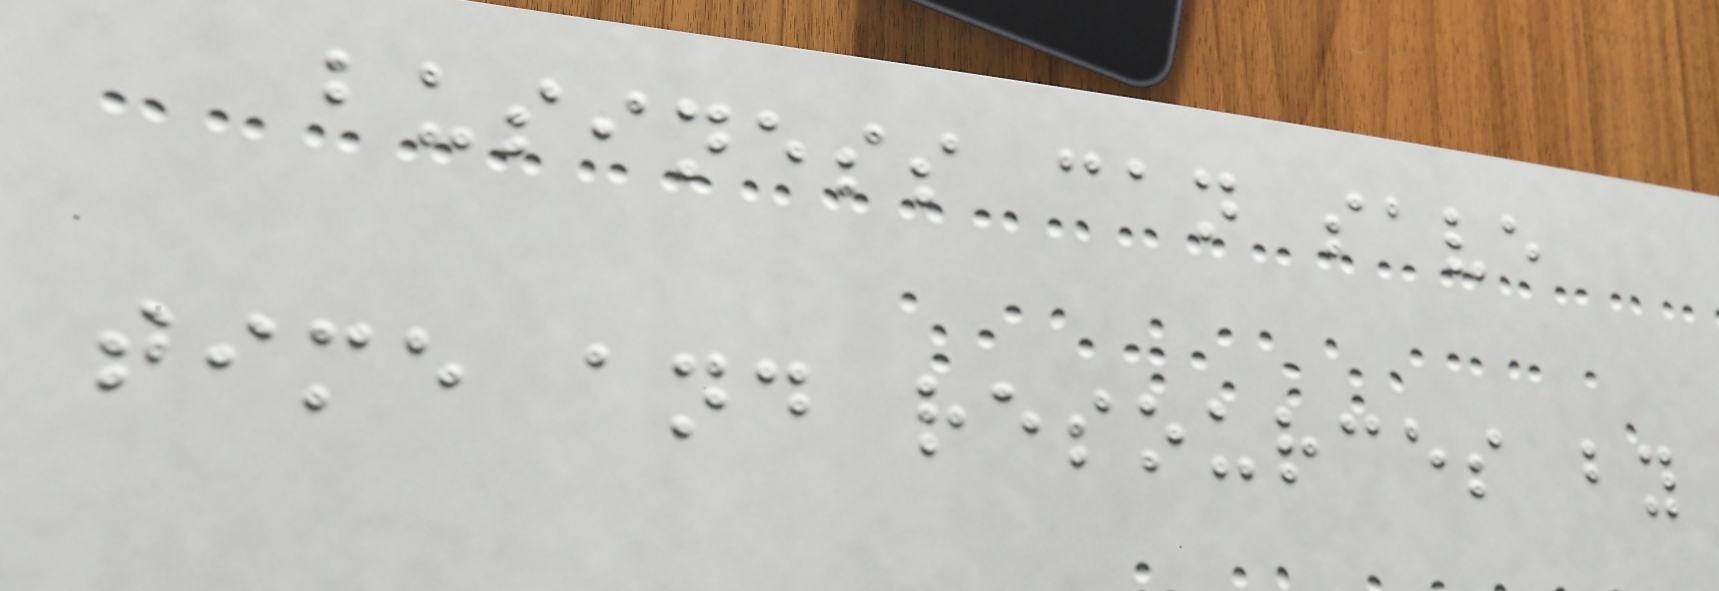business can save
time and resources by
